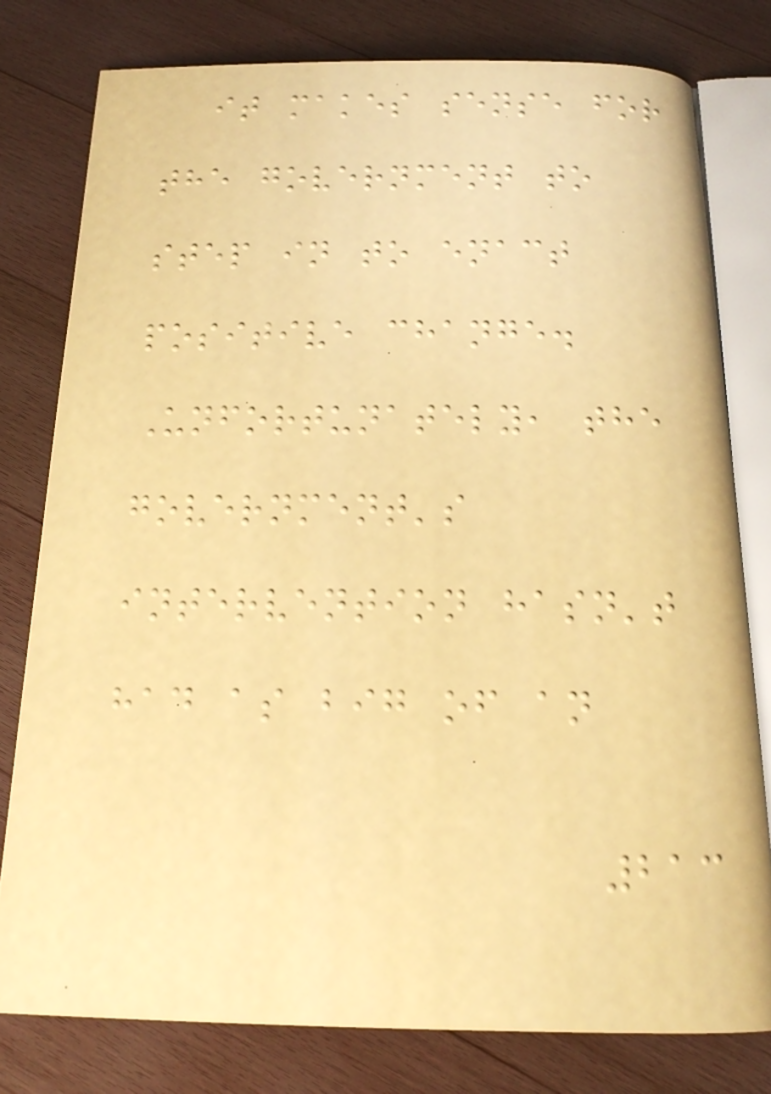it makes sense for
the government to
step in to enact
positive change.
Unfortunately, the
government's
intervention hasn't
had as big of an
213
